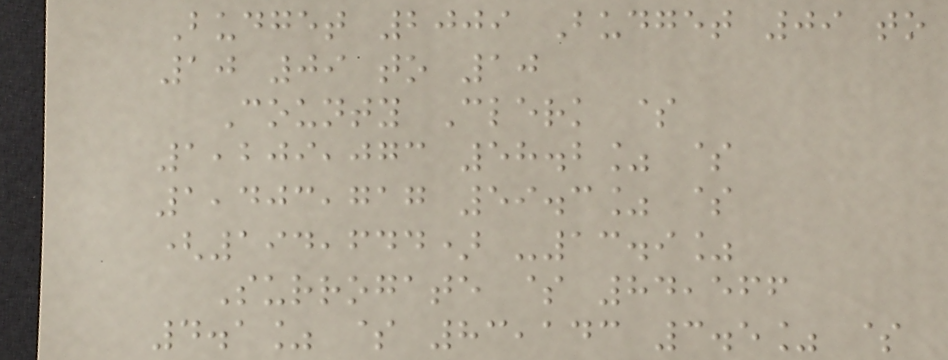Budget 2009 Budget 09 to
10 09 to 10
County Clerk $
1,209,073 58.2% $
1,403,717 59.3% $
(194,644) -13.9%
Surrogate $ 84,566
4.1% $ 83,143 3.5% $
